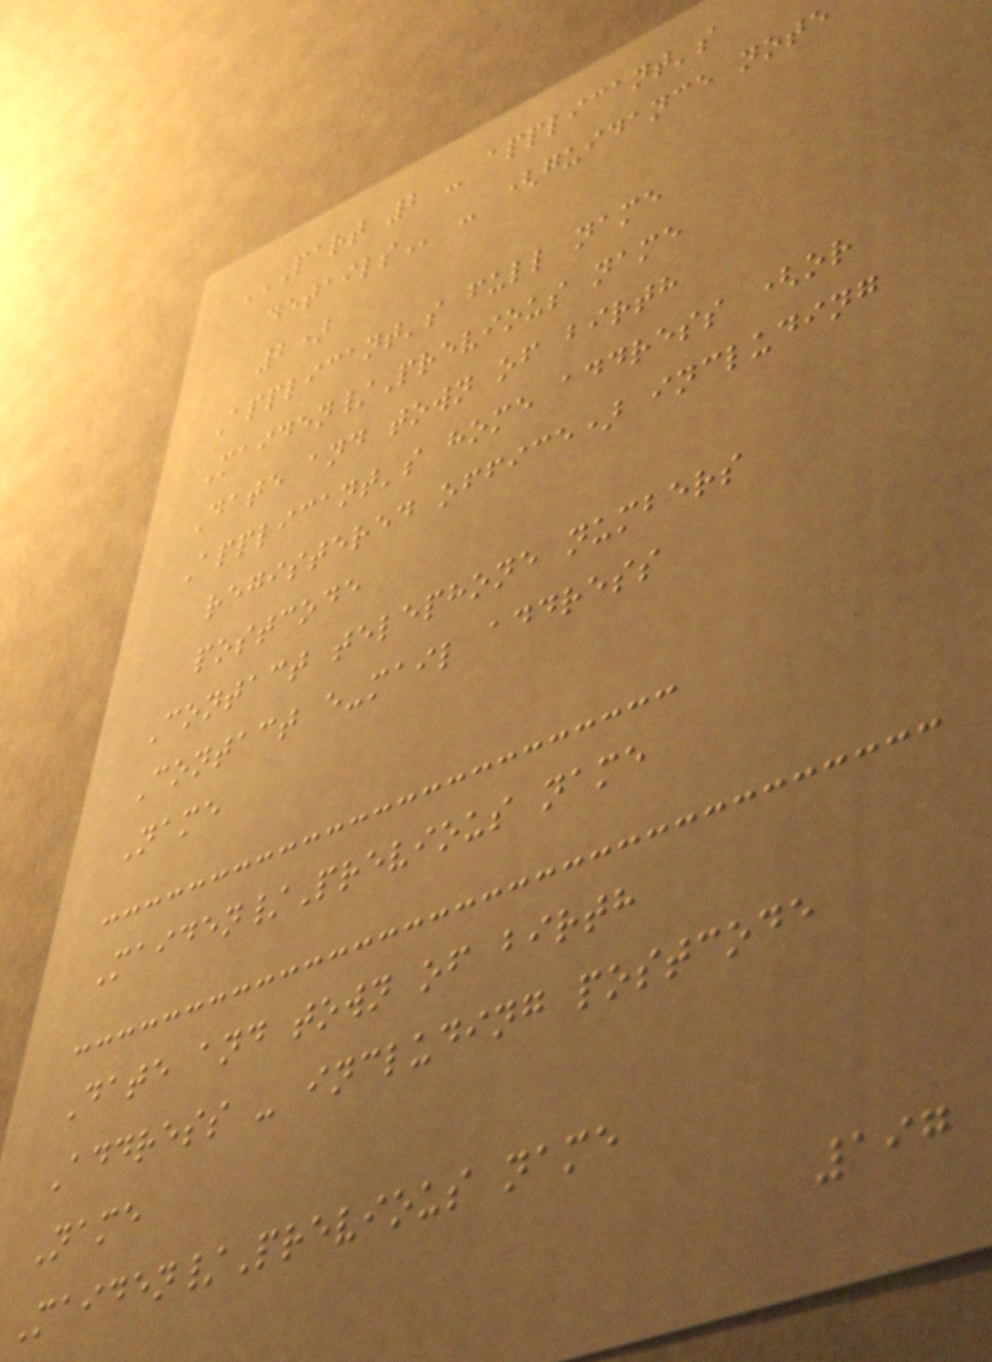PART 2 - APPLICANT'S
DETAILS - (guidance note
2)
Applicant's full name
Maiden/Previous name
Date and town of birth
Applicant's home address (or
registered office) including
postcode
Contact telephone numbers
Contact e-mail address
Name
Maiden/Previous name
Date and town of birth
Address - including postcode
Name
Maiden/Previous name
197
